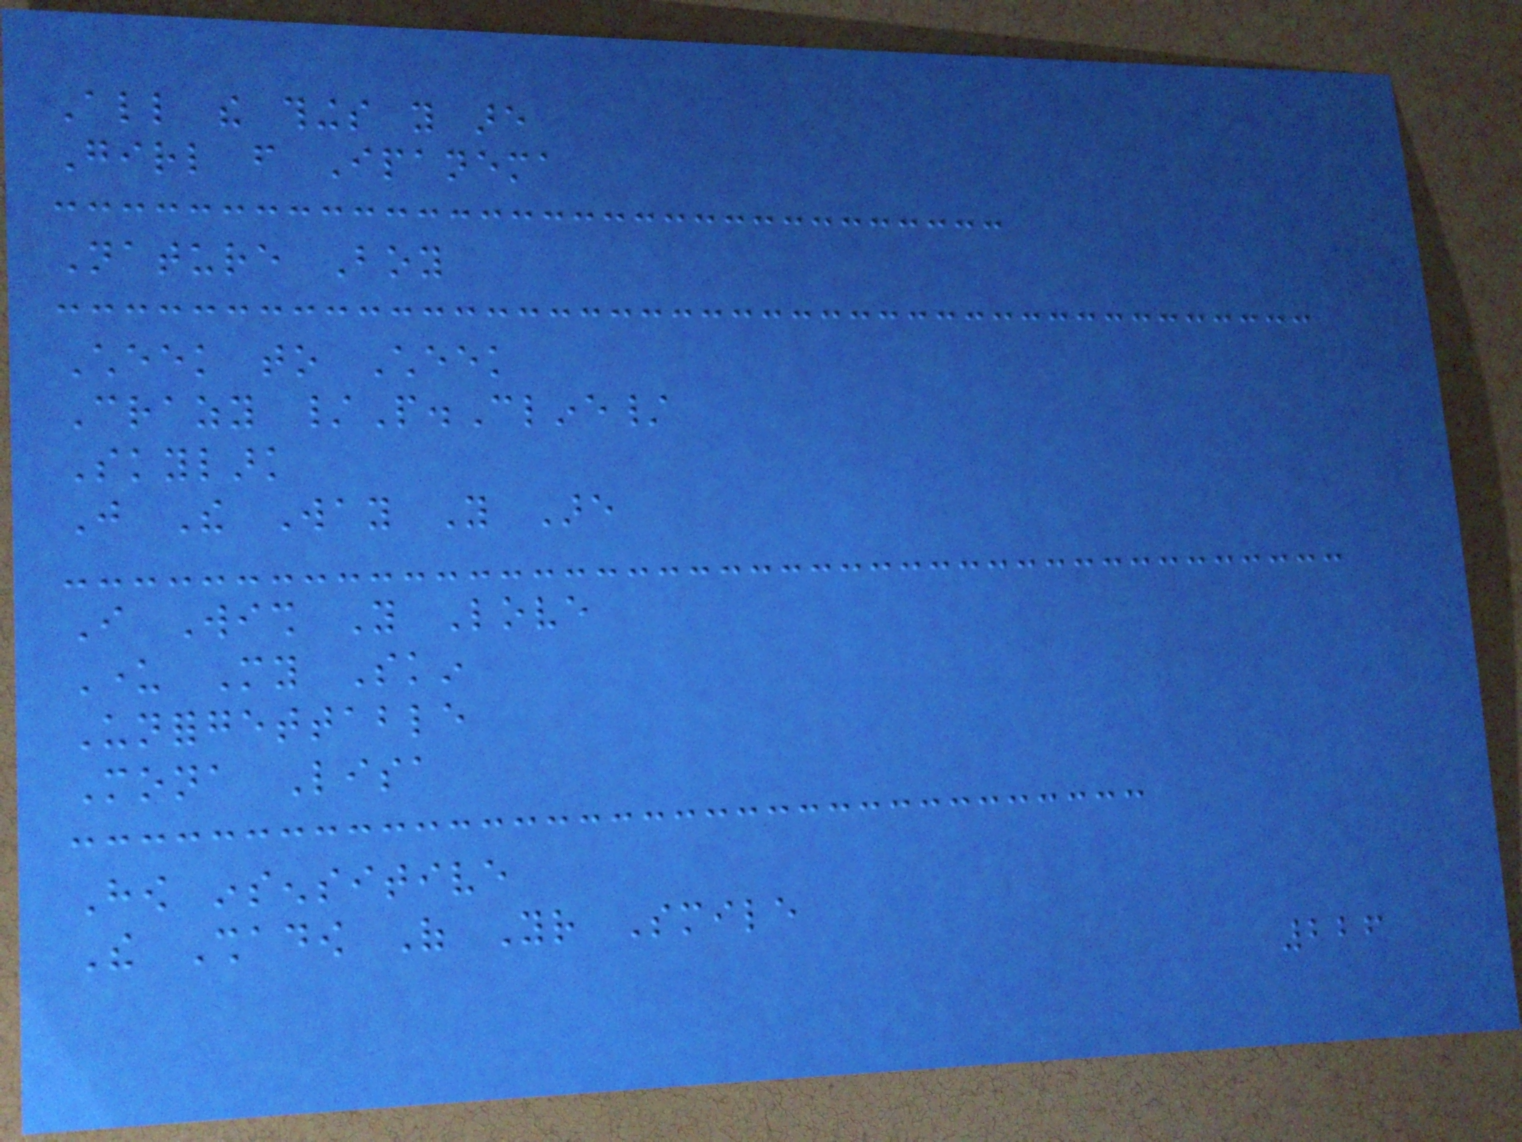All the things you are
Girl from Ipanema
Nature Boy
Cheek to Cheek
Crazy /P.Cline/
Skylark
Just The Way You Are
I Wish You Love
Under My Skin
Unforgettable
Mona Lisa
How insensitive
The Shadow Of Your Smile
226
